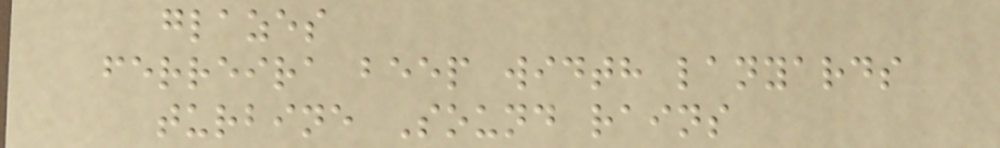glazes
ferreira beep width lanyards
turbine Sound rains
